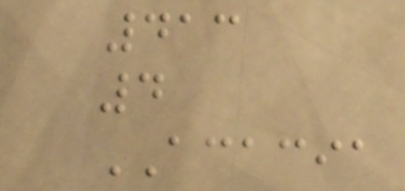413
4
ACACIA
